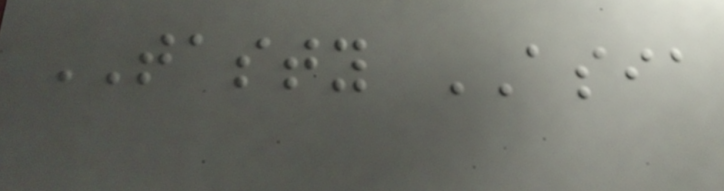TASTY ASIA
